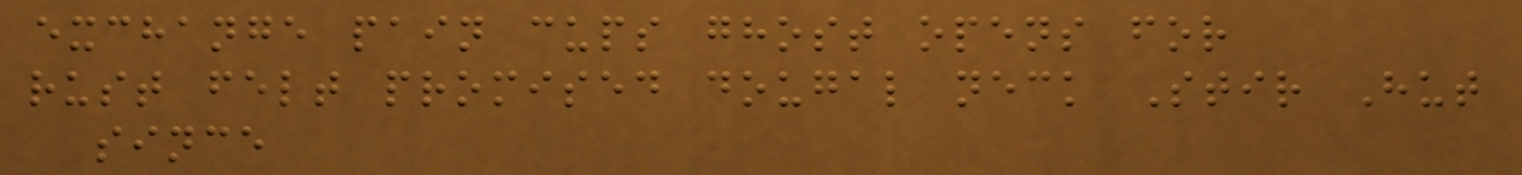exchange pain cups ghost opens for
rust felt promised dougal neck Stir Hut
since
